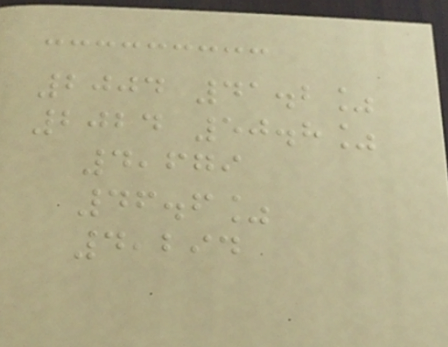2004 41.2%
2024 50.8%
4,679
46.6%
4,294
